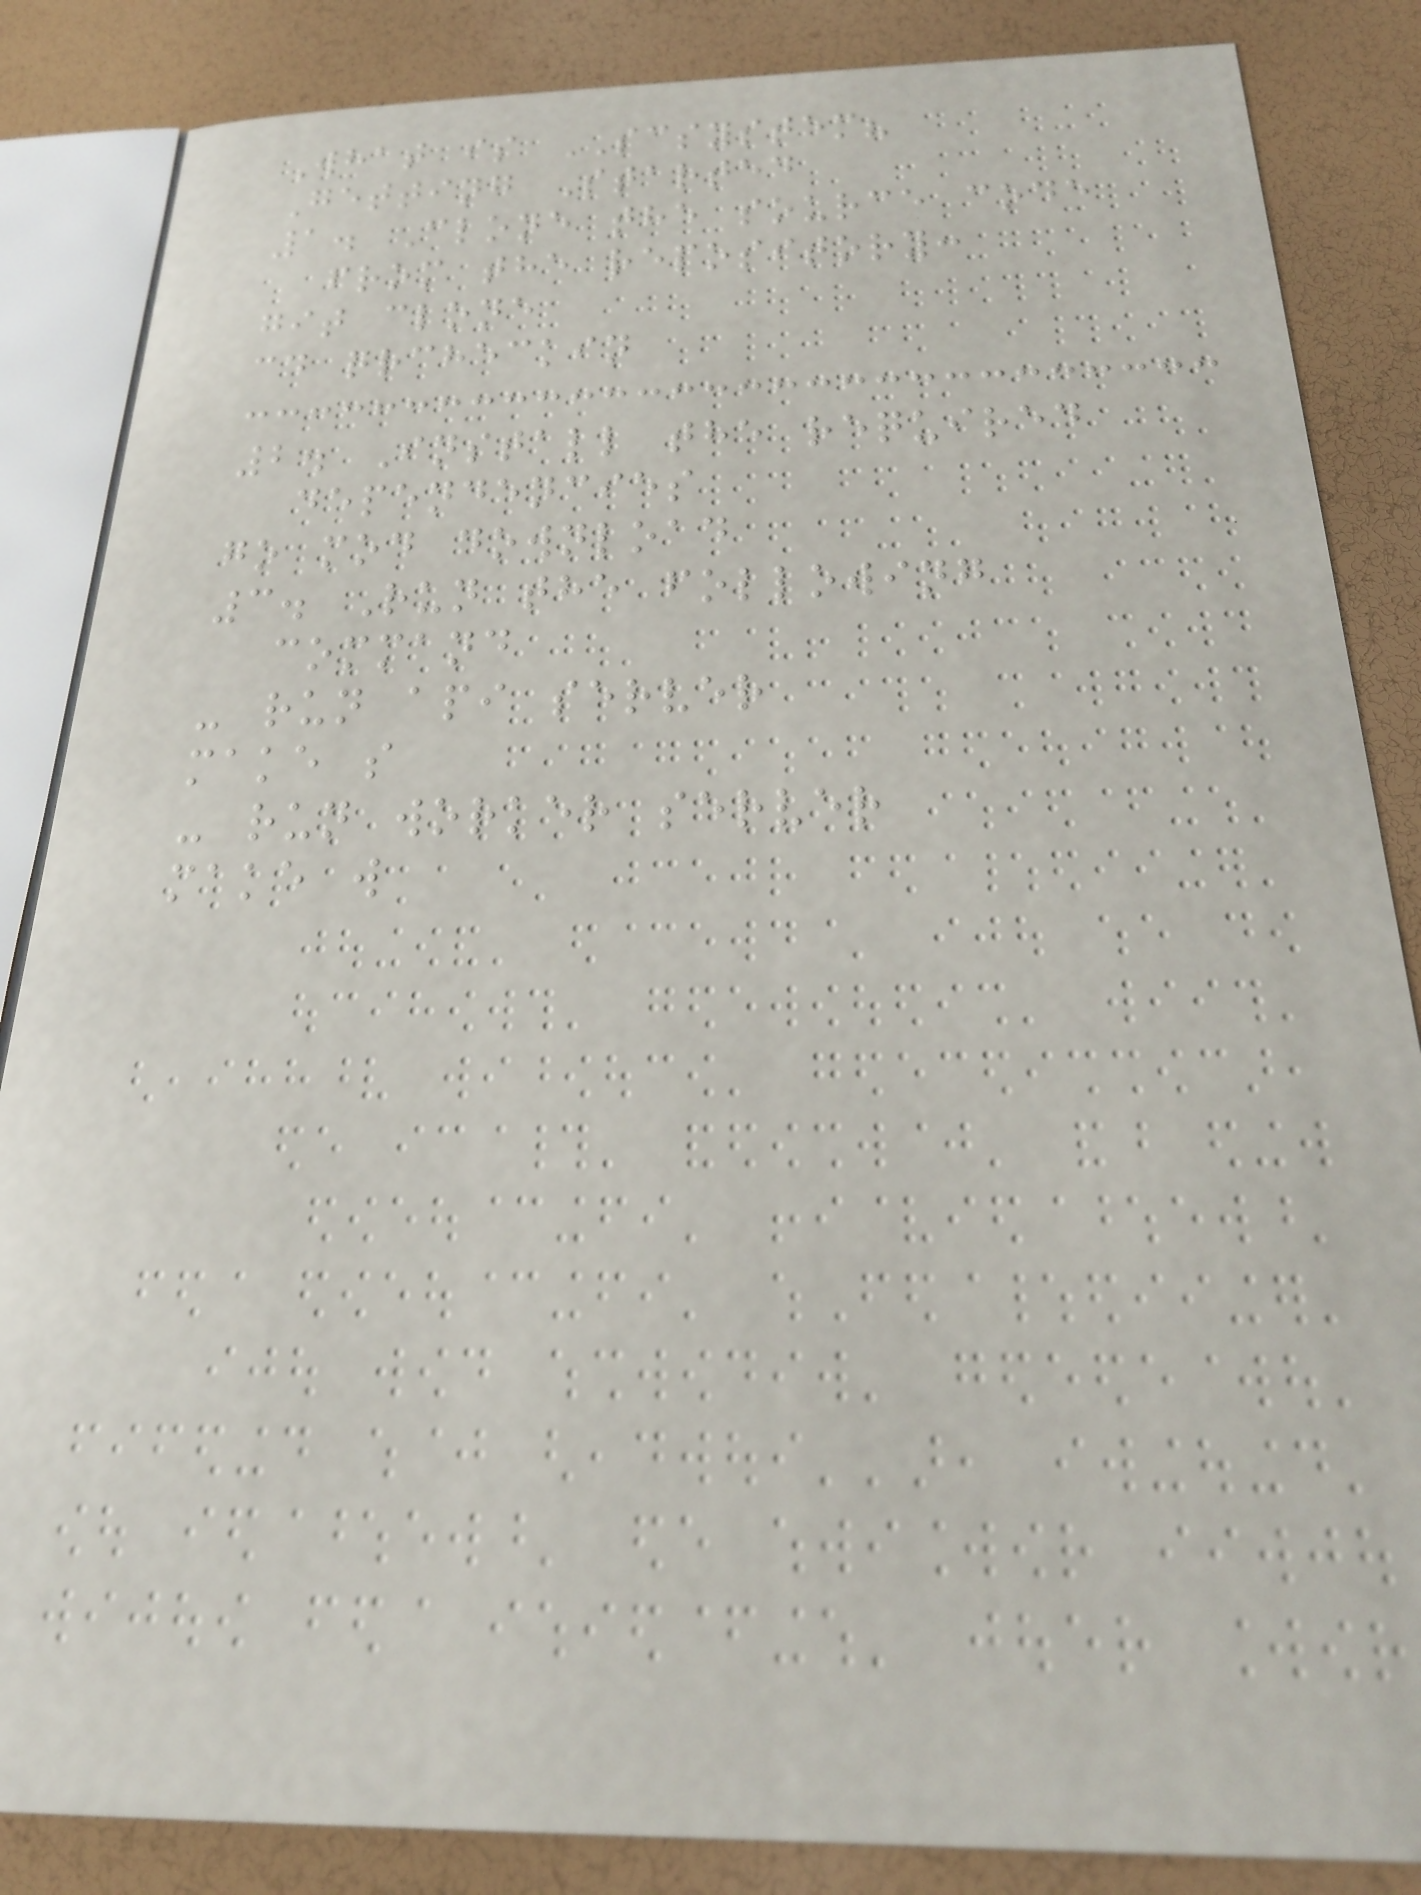What is SCSYSTEM?
Getting Started
1. Clone the source code
from the repository:
git clone
cd qrcheckin
2. Install the required
dependencies
go mod download
3. Run the following
command
- run api server
make s
- run worker server
make w
